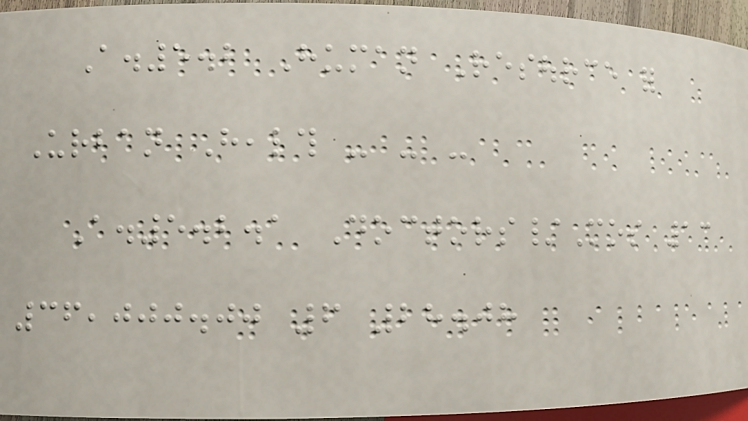A.5.2 Human Resource for
Urban Health - - -
A.5.2.1 Doctors/Mos 13
36,000.00 6 28.08
